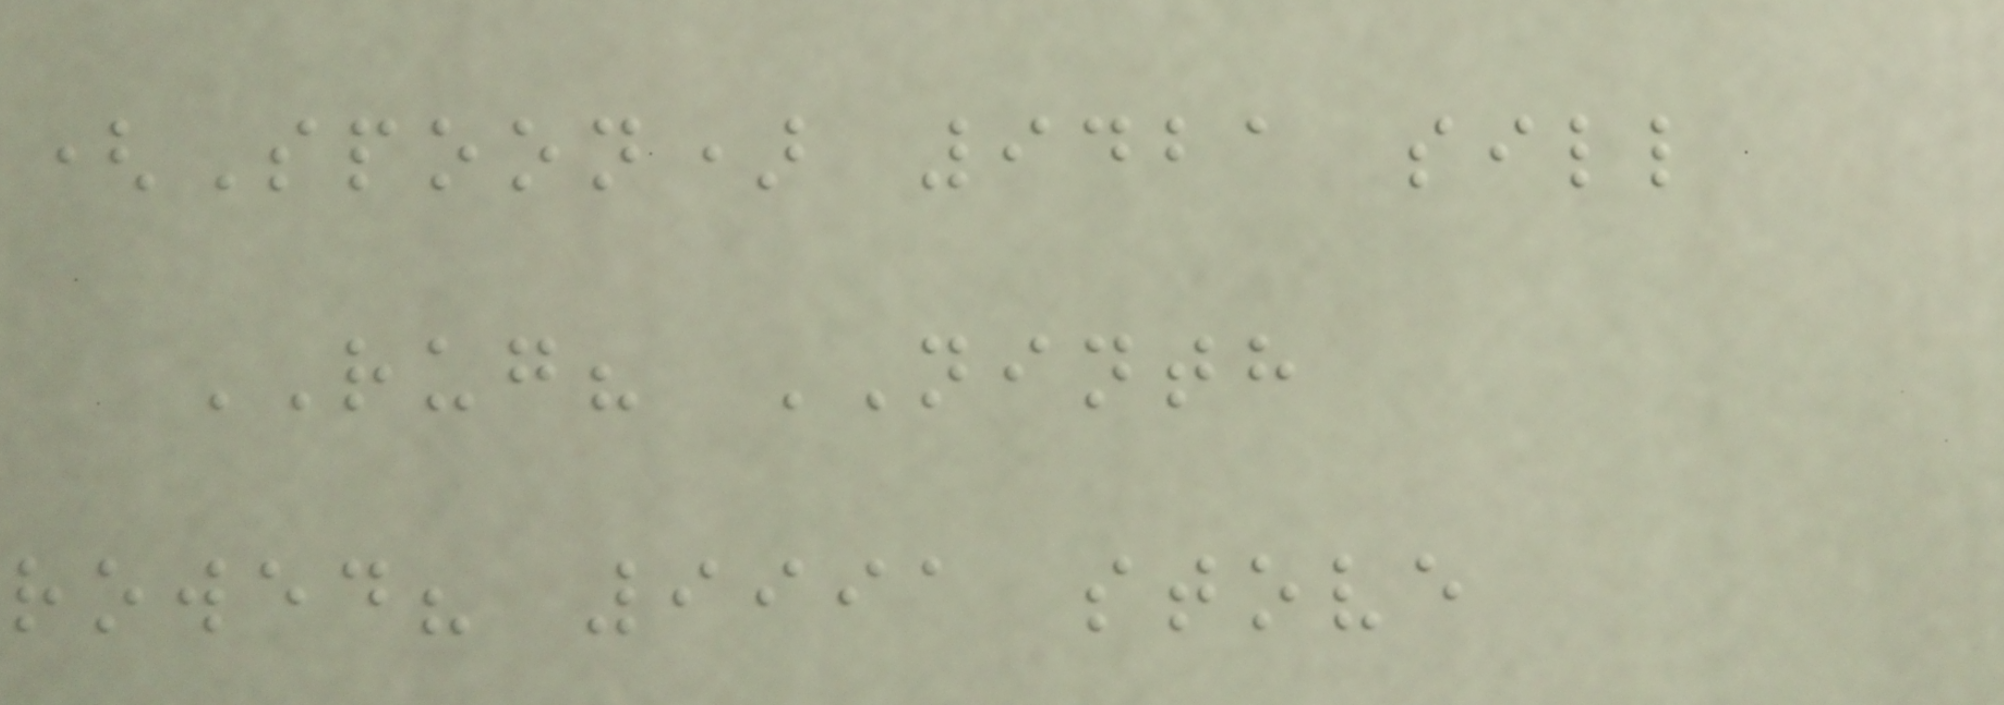(Spoon) 9421 sill
RUG? NINTH
rowed? 9991 stove
